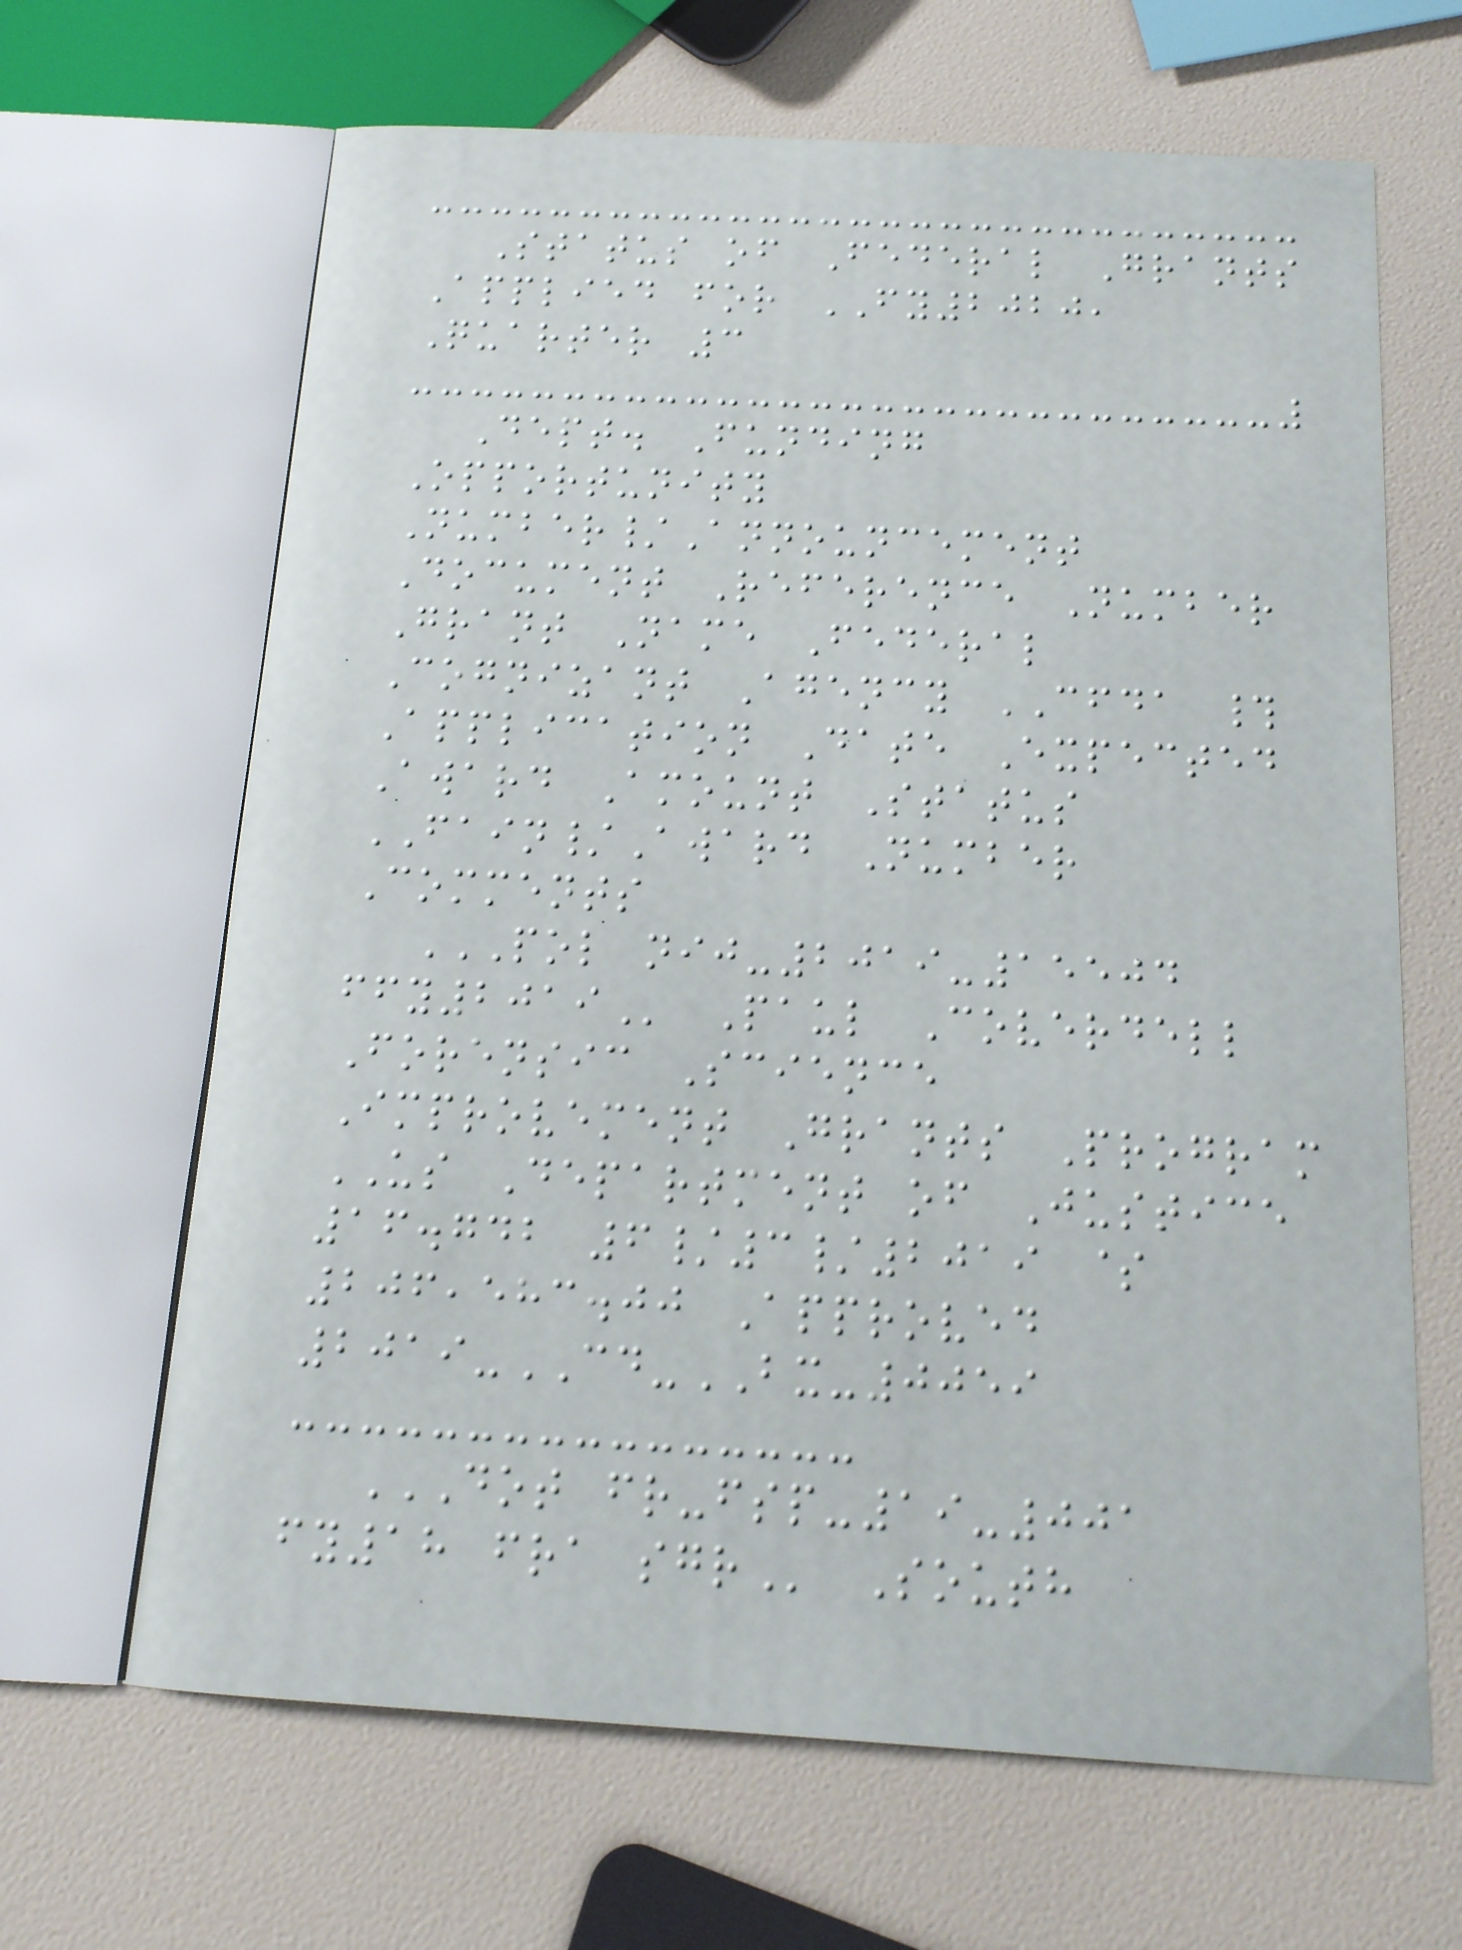Status of Federal Grants
Applied for FY2020,
Quarter 3
Dept. Funding
Opportunity
Number/Announcement
Document Reference Number
Grant Name Federal
Cognizant Agency CFDA #
Application Date Expected
Award Amount Status
FAIN/Award Number
Comments
POL NIJ-2019-15504
FFY2019 Paul Coverdell
Forensic Science
Improvement Grants Program
US Department of Justice
16.742 6/3/2019 $
206,583.00 Approved
2019-CD-BX-0059
DOT FR-FSP-19-001
FY18 FRA SGR South
